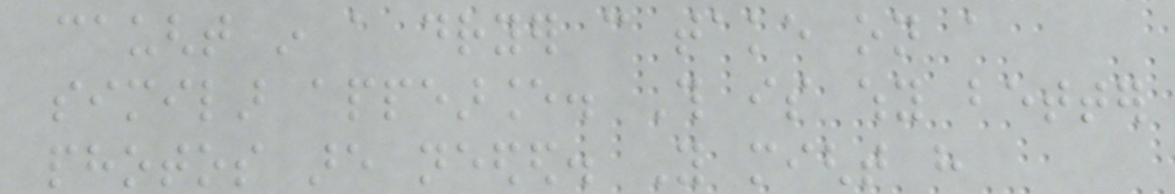caught in a dryer can take on a
similar appearance. This is why better
photos are needed. You might have
